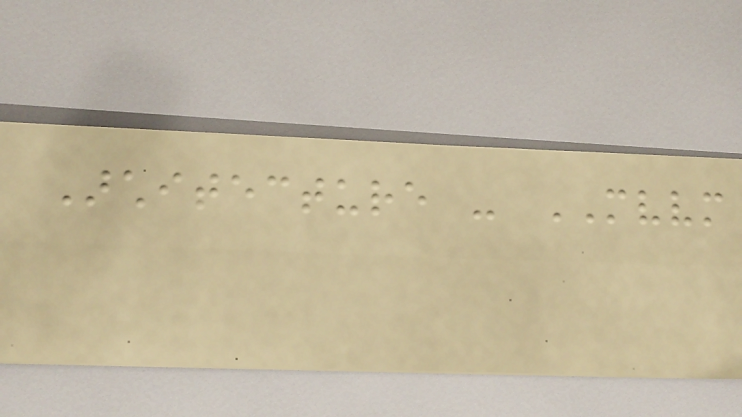Architecture - MVVM
